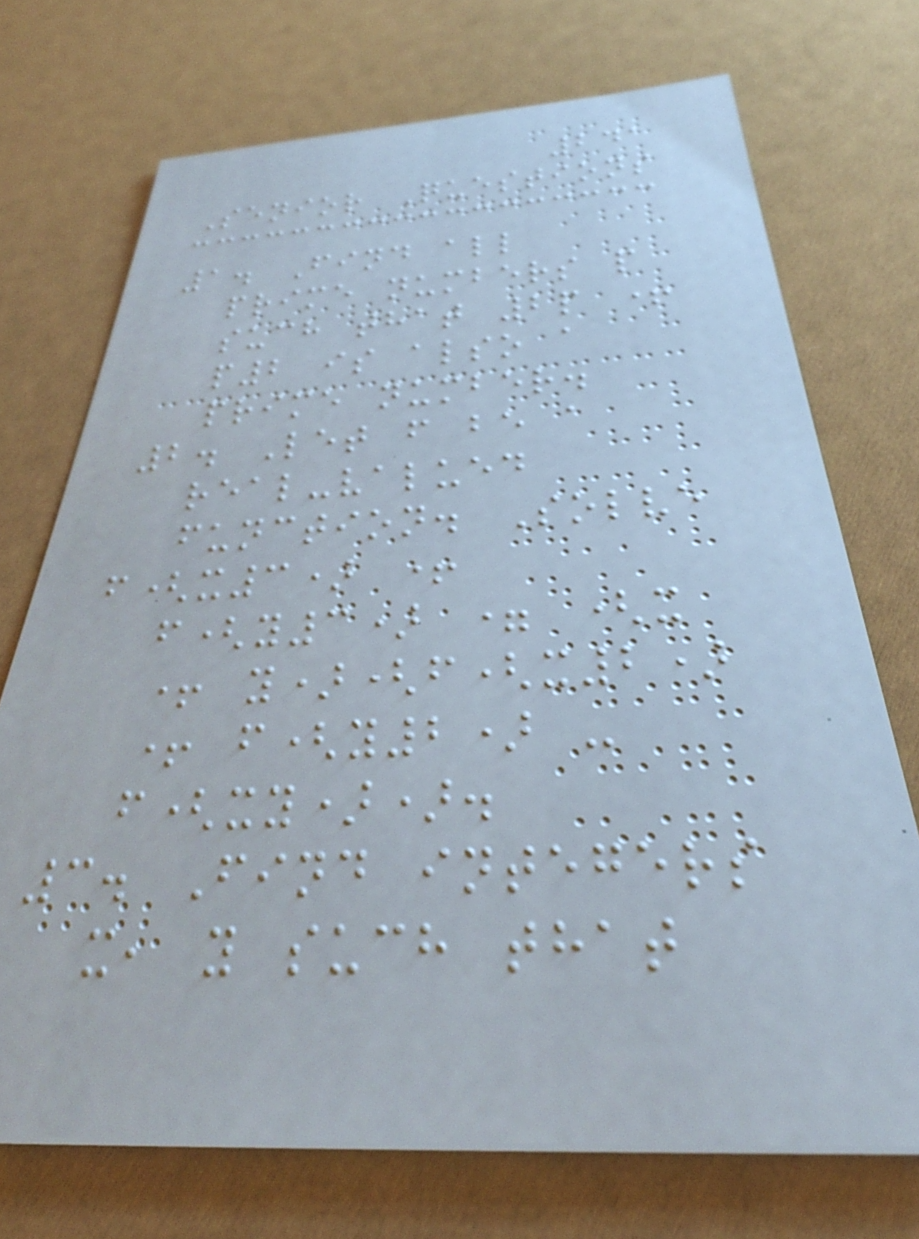241
Senior Questions
1. Find all
prime numbers p
such that 2p +
p2 is also a
prime number.
2. Let f be a
real-valued
function. Solve
f(x3) +
f(y3) = (x
+ y)(f(x2)
+ f(y2) -
f(xy)).
3. Find integers
x, y such that
